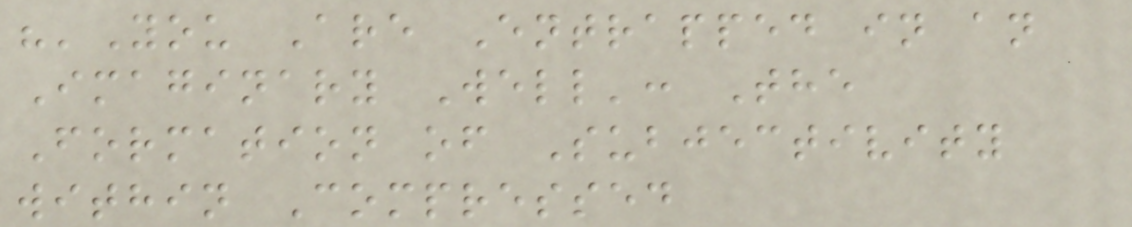"'You Are Entrapped in an
Imaginary Well': The
Formation of Subjectivity
within Compressed
